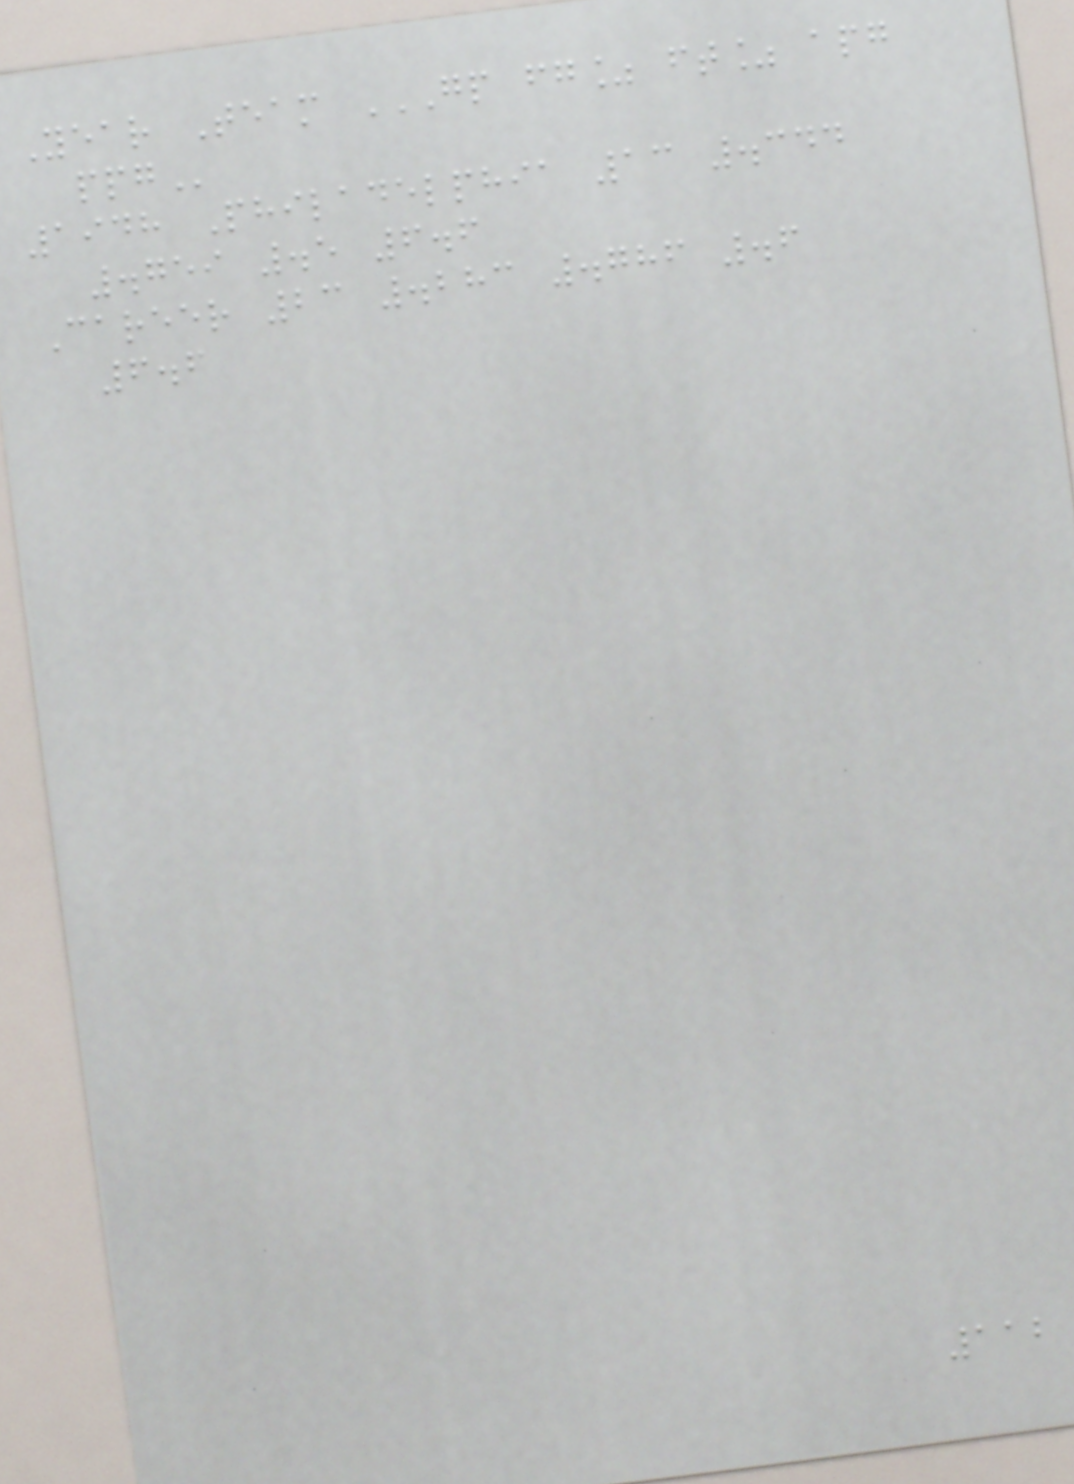Year Team GP FG% FT% APG
PPG
1948 Philadelphia 13 .344
.759 .5 6.6
Career 23 .283 .786 .6
6.6
112
